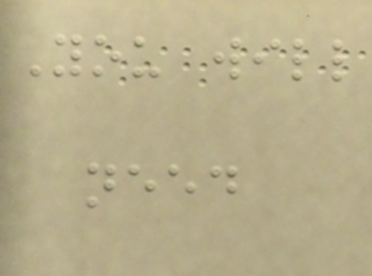You will
need
